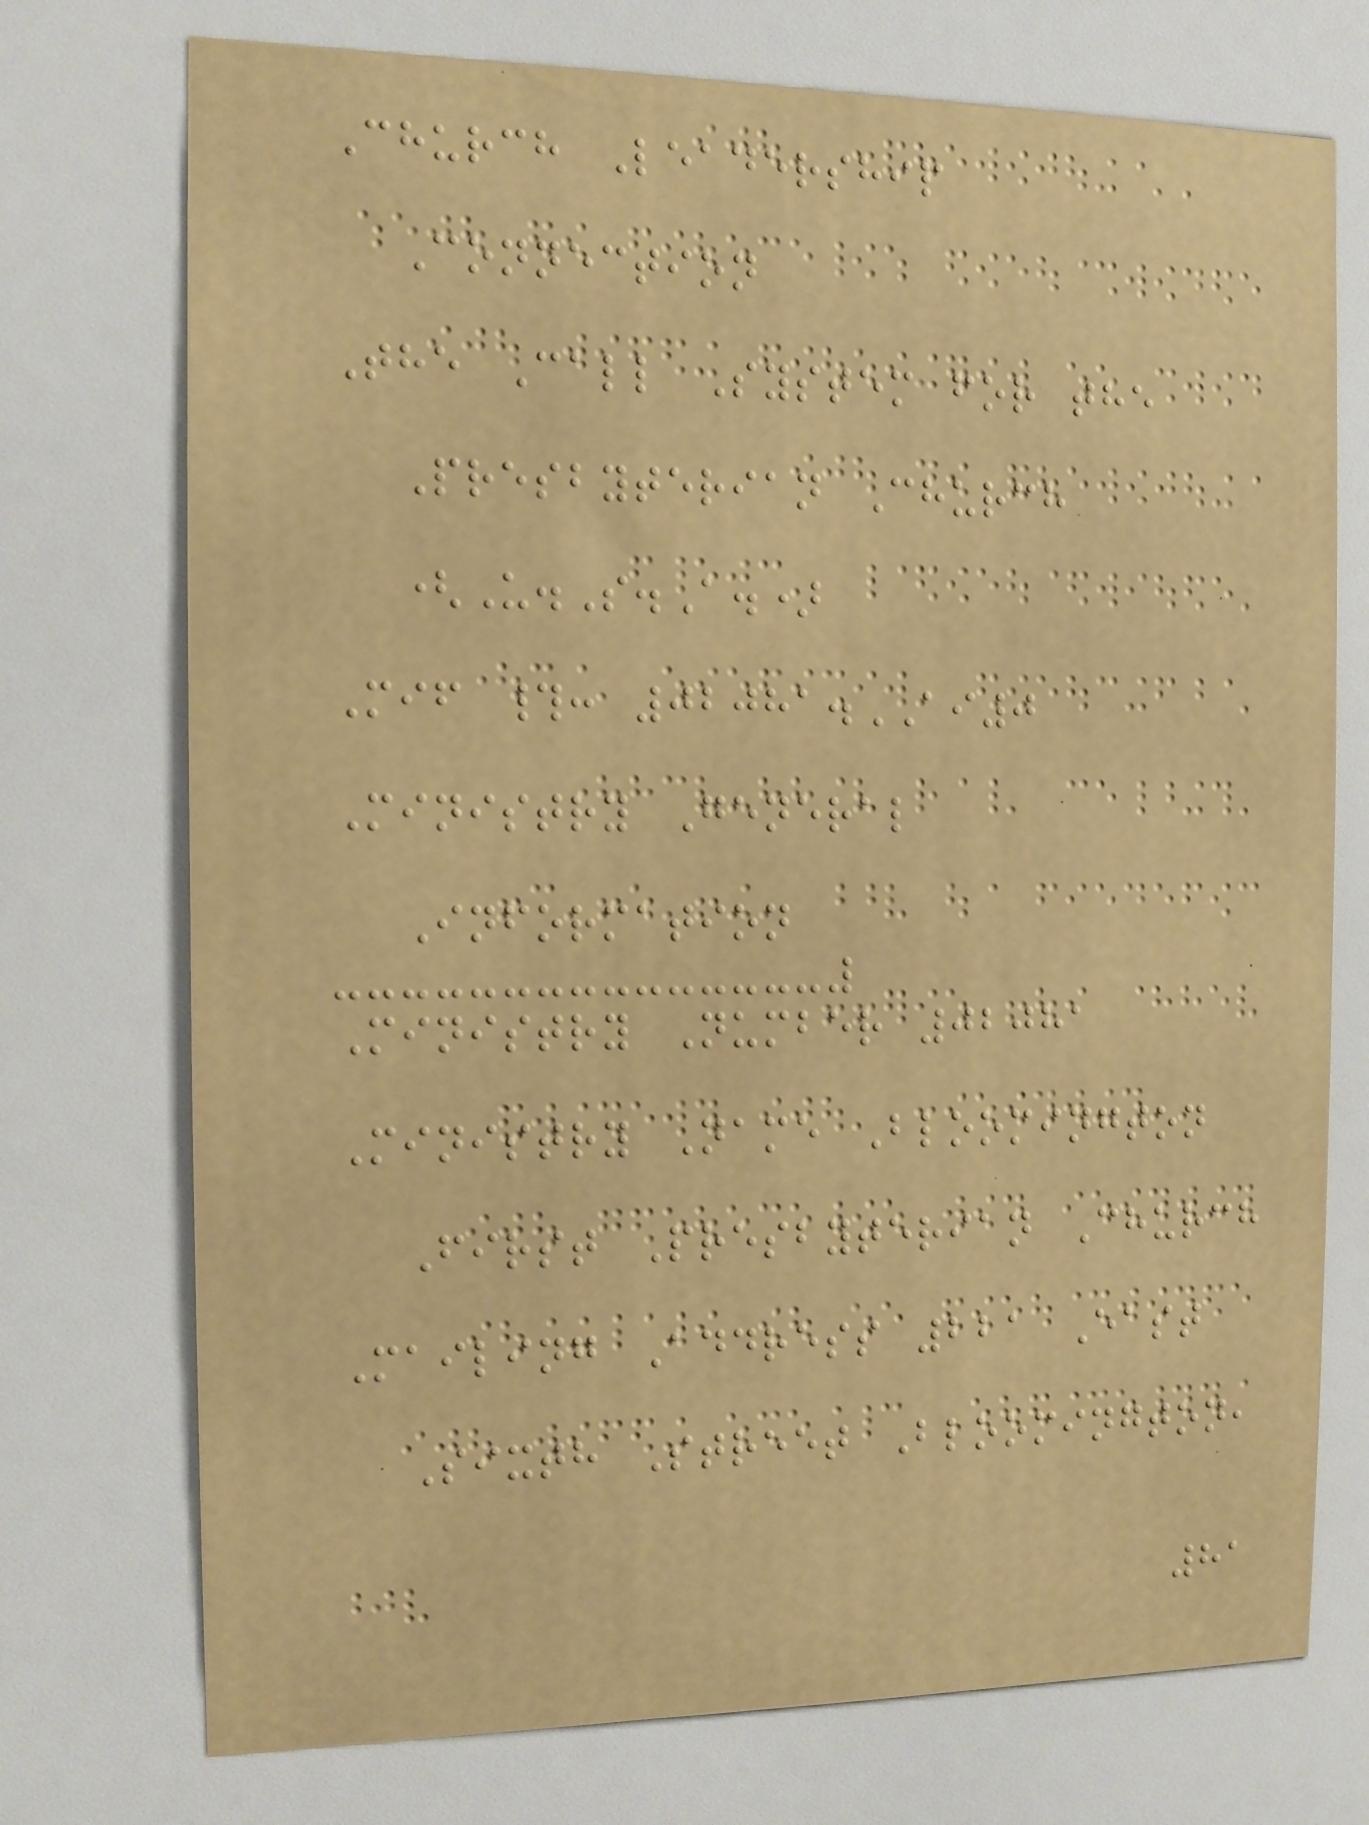Church Leadership
Connection
The Call System for the
Presbyterian Church
(U.S.A.)
Mif #: 02081.AI0
Ministry General
Information
Ministry Number 02081
Ministry Name Bloomington
First Presbyterian Church
Mailing Address 221 East
Sixth Street Bloomington,
81
